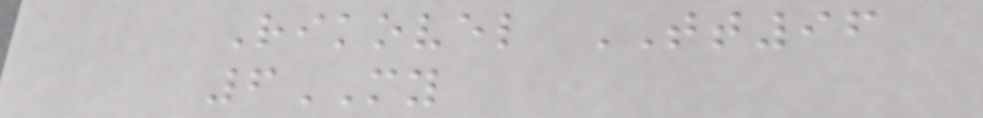Rikovel TT96
6MY
